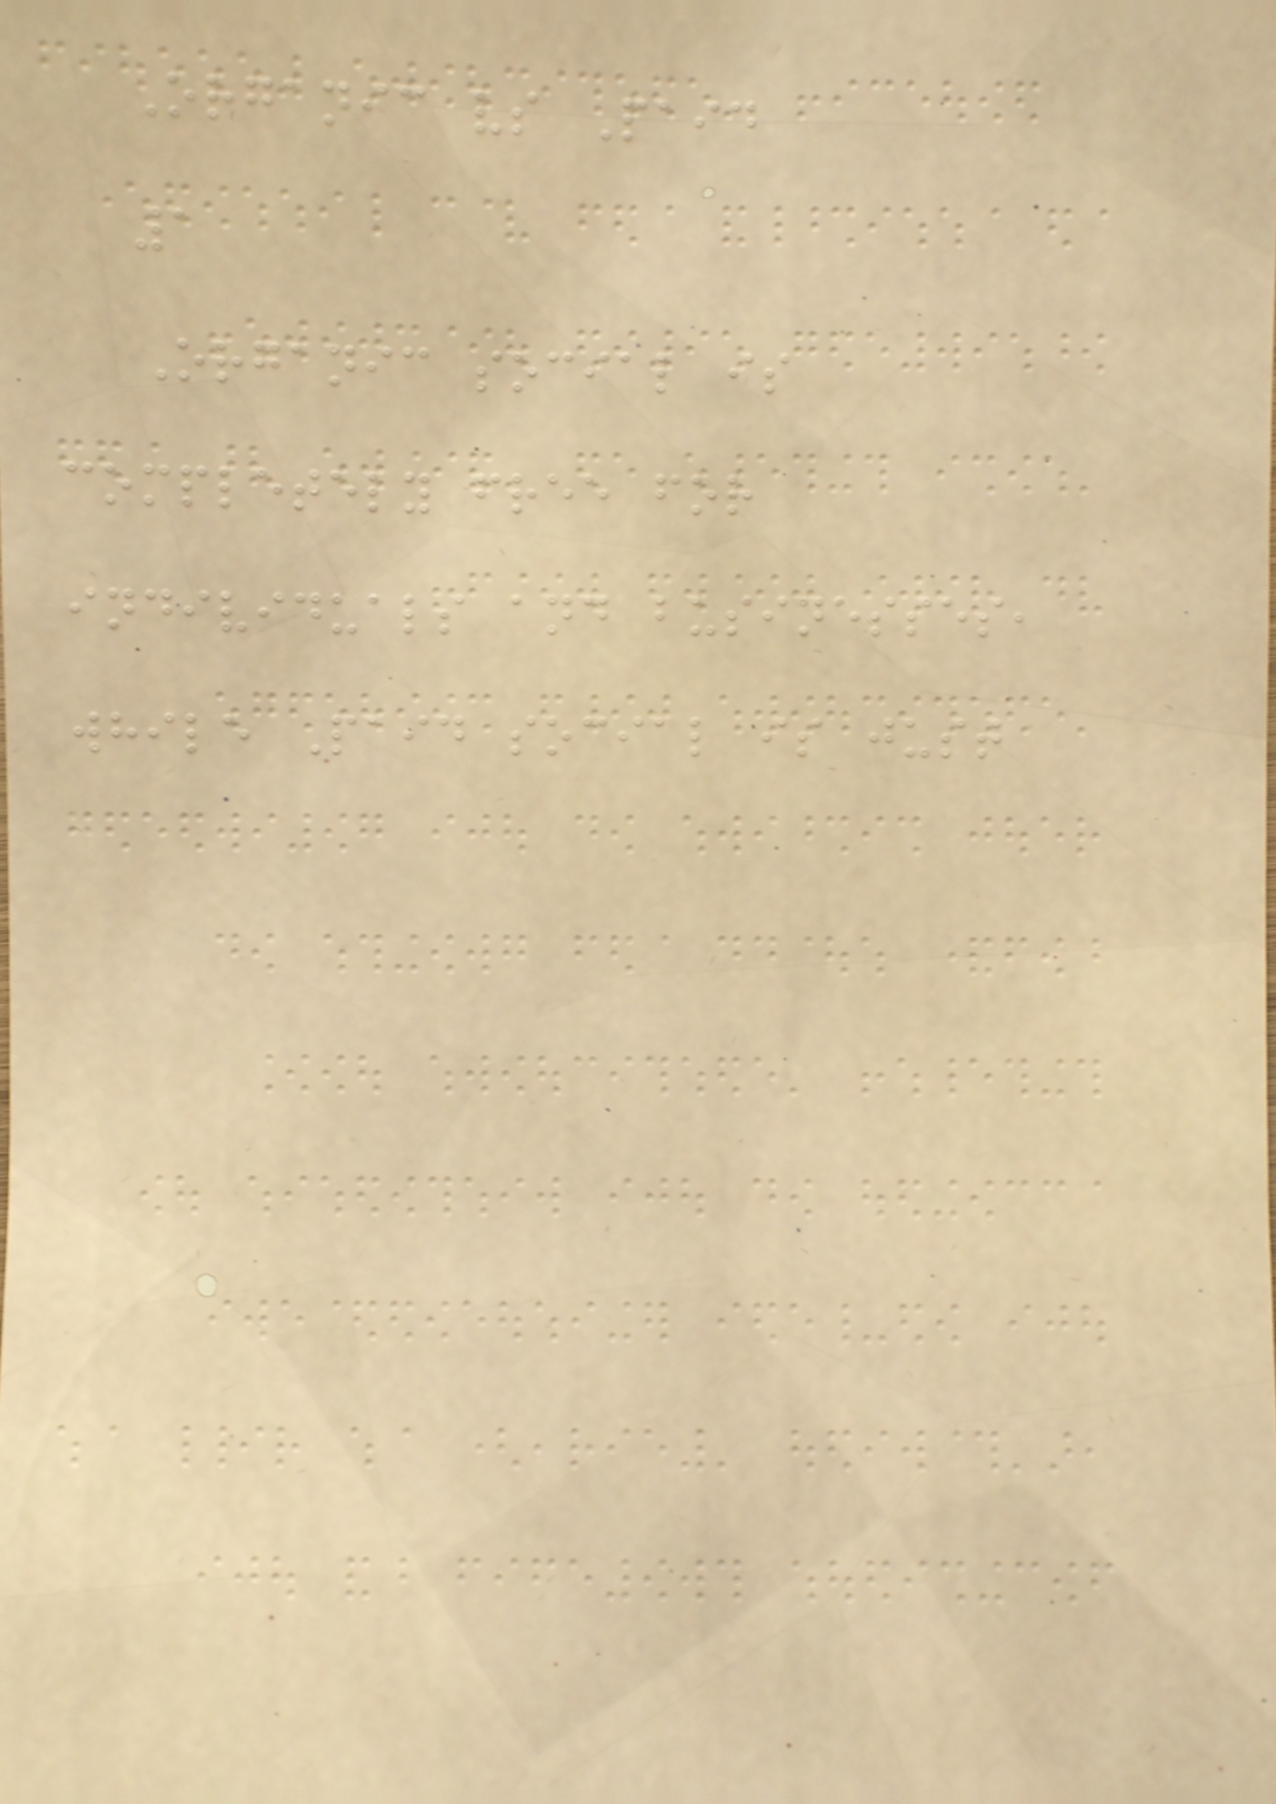Organic vs Paid
1
Organic social is
completely free for
individuals and businesses,
while Paid social is just
